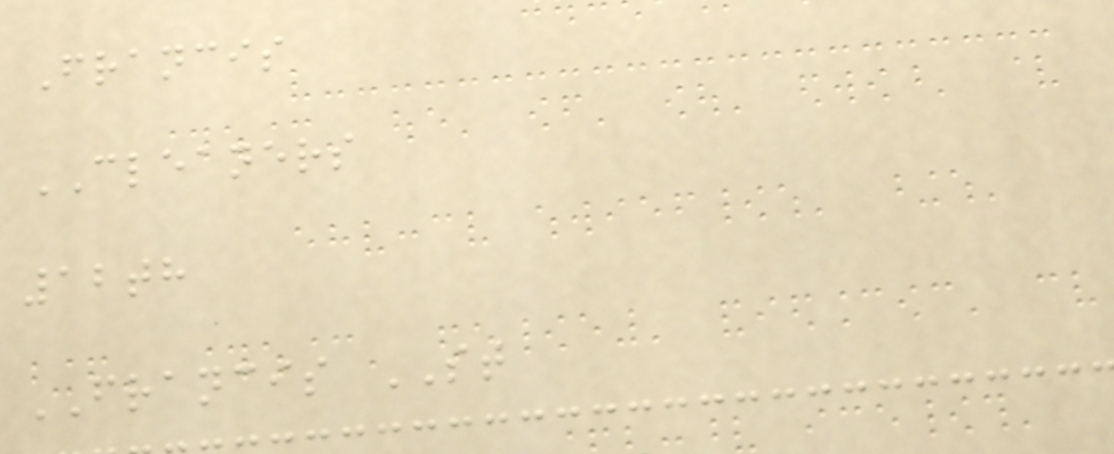Francis
CLEANERS
12th
FRANCIS ST
